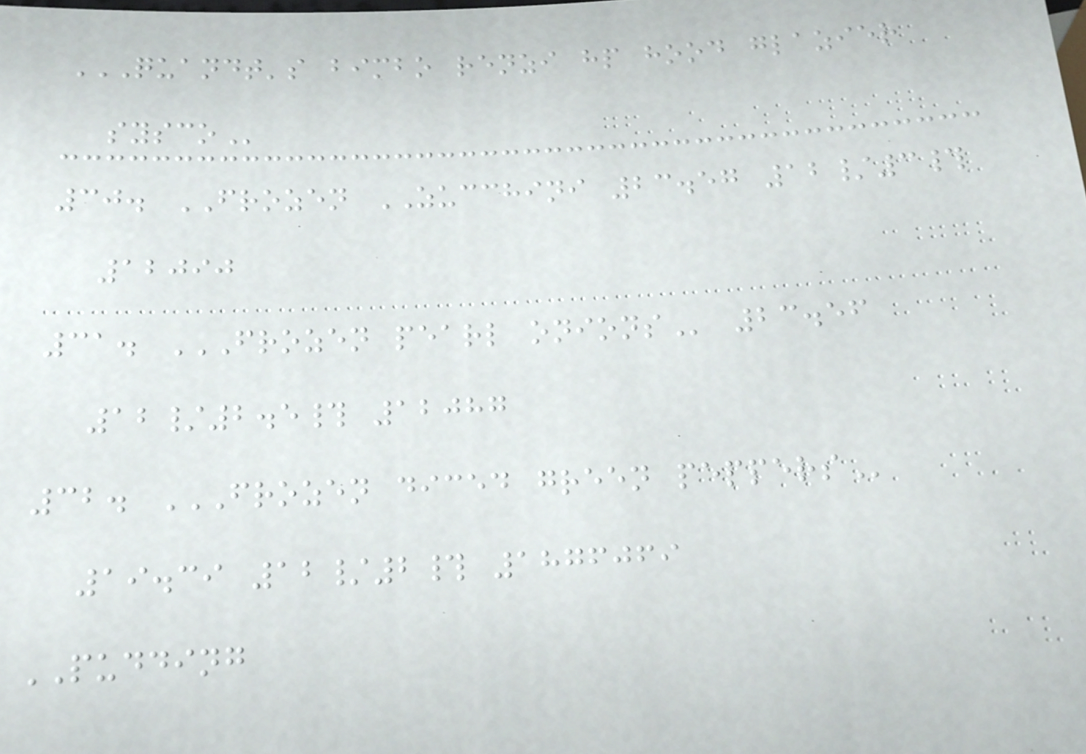QUANDT'S BIMBO RENZI HP HOOD GLAZIER
SYSCO
30. FROZEN ZUCCHINI 23.57 12/3#
12090
31. FROZEN PEARL ONIONS 23.56
12/2.5# 12087
32. FROZEN DICED GREEN PEPPERS
19.39 12/2# 1876069
PUDDING
